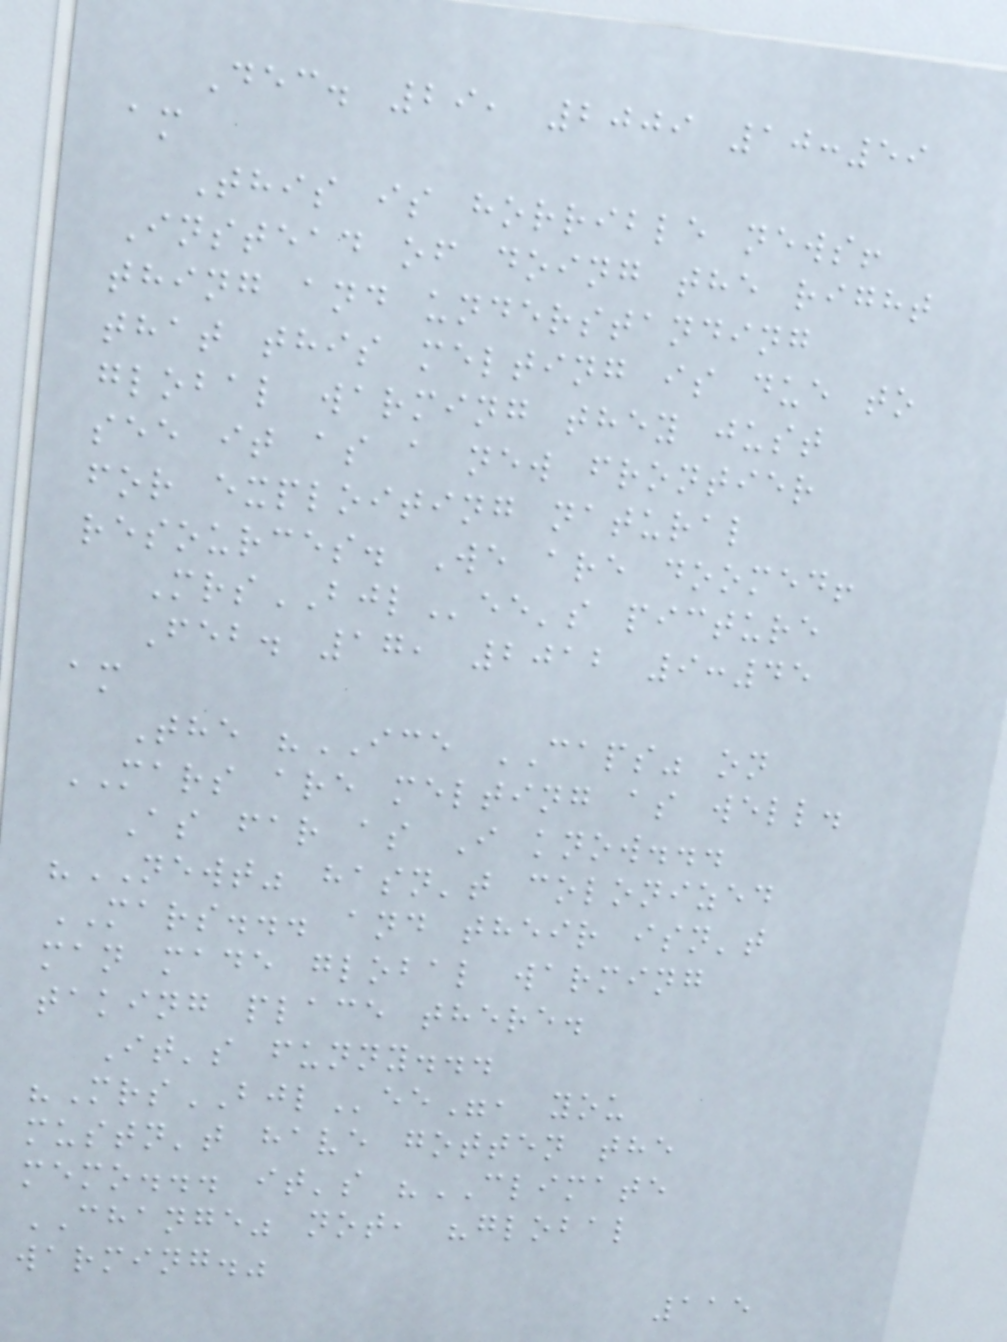Dec. 29, 2009 10:59
am
This is horrible news!
Instead of doing the right
thing and understanding
that this melting is due to
global warming they just
see it as a new frontier
for exploiting natural
resources. We are doomed!
MrsBJLee's picture
Feb. 17, 2012 9:45
am
The "ICE CAPS" on
MARS are melting as well.
As far as I know...
"NEWT" hasn't colonized
MARS... and their isn't
man made global warming
taking place there.
It's funny...
"MrsBJLee", you
mustn't have gotten the
memo... it's "CLIMATE
CHANGE" not, "global
warming."
115
